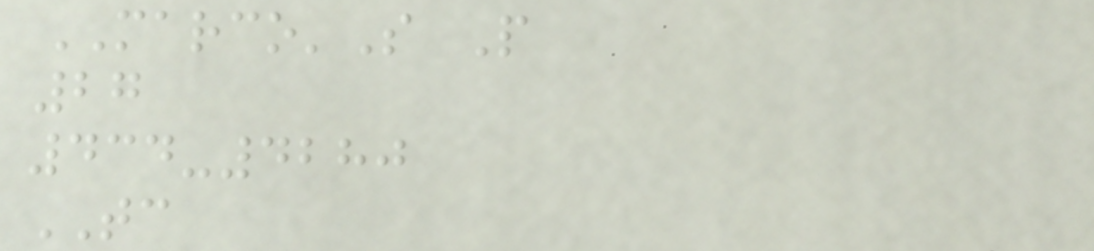MARCO'S P
27
434-4280
TC
